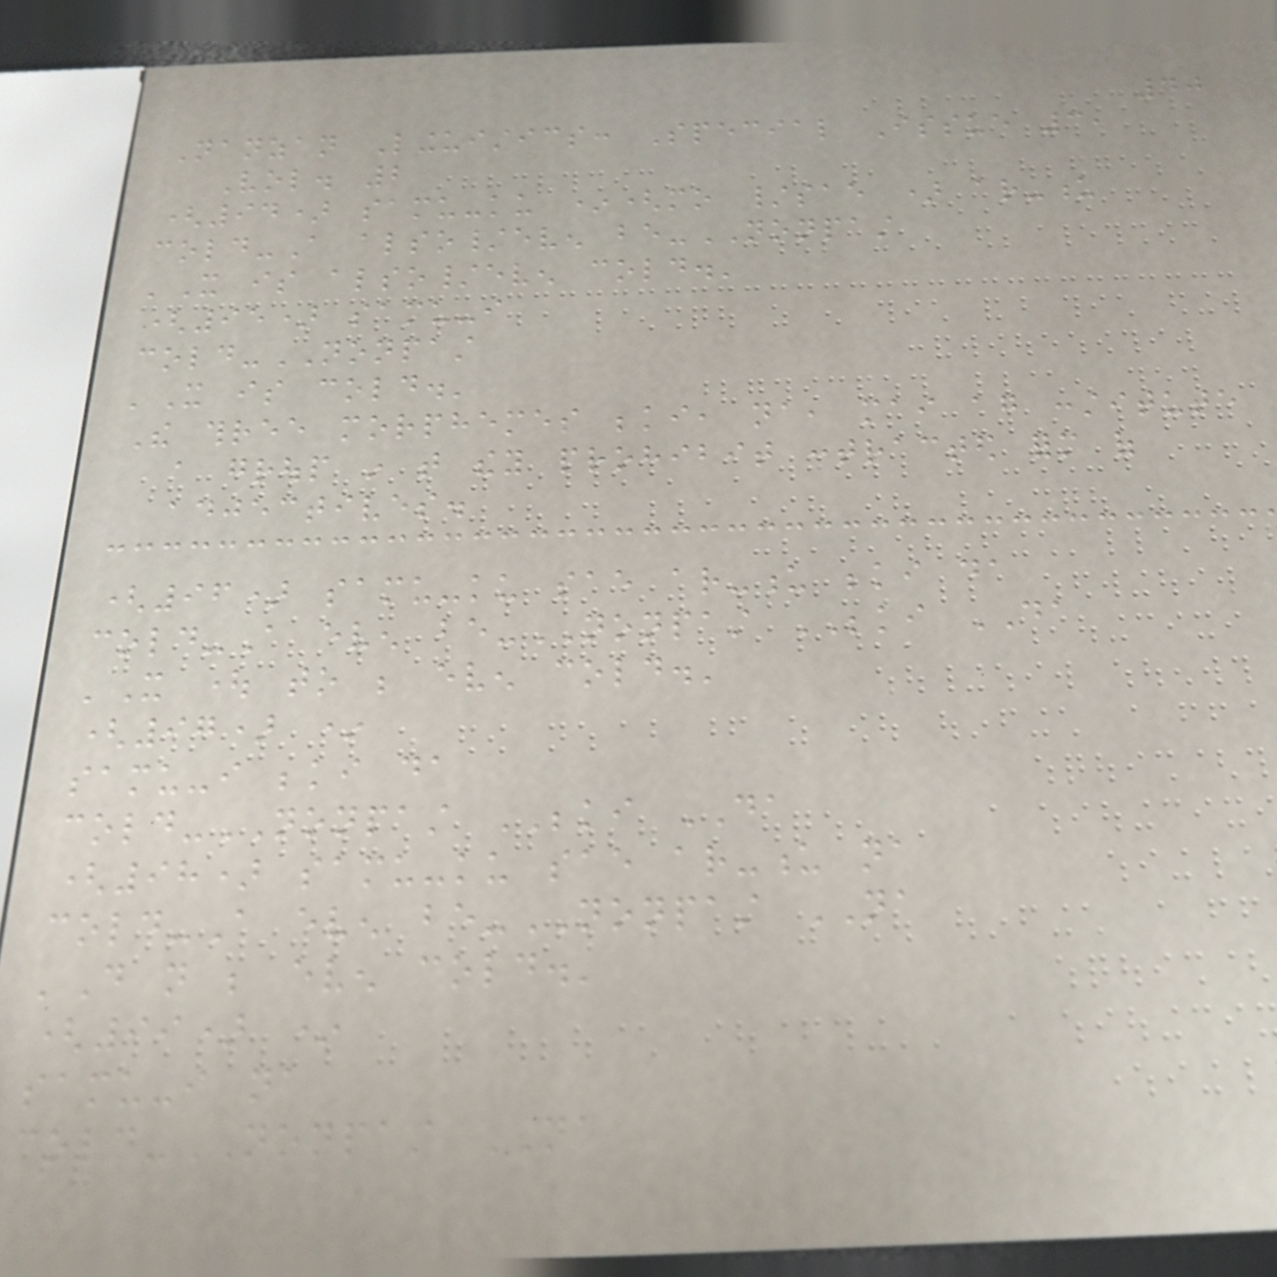40
Nanzan Linguistics: Special Issue 3,
Vol. 2
(94) samu-ku *(mo /sae ) ar-u
cold-A also/even be-NONPAST
'It is also/even cold.'
(95) samu-i
cold-NONPAST
'It is cold.'
The three morphemes beki, na, mai again constitute
a group in that they prohibit contracted form of
adjectives.
(96) samu-ku sae ar-u beki da
cold-A even be-NONPAST BEKI DA
'It ought to be even cold.'
(97) *
samu-i beki da
cold-NONPAST BEKI DA
(98) samu-ku sae ar-u na
cold-A even be-NONPAST NA
'Do not be even cold.'
(99) *
samu-i na
cold-NONPAST NA
